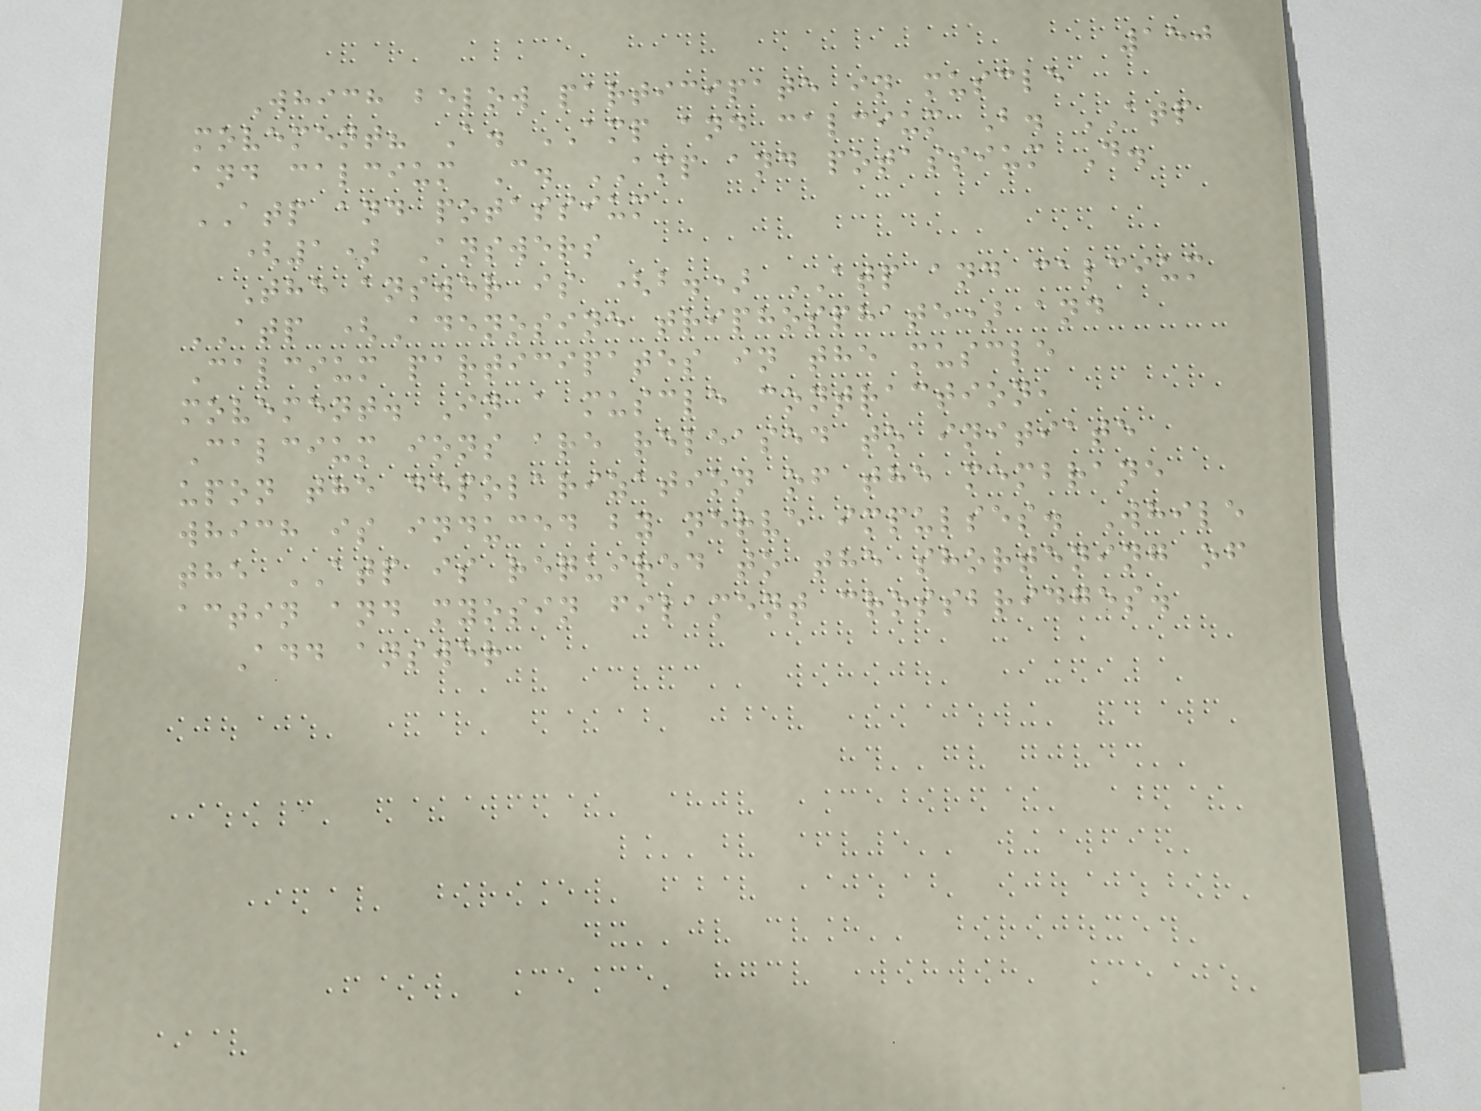150
Which below participate in muscle
movement? A. AMP and calcium B. ATP
and calcium C. AMP and potassium D.
ATP and potassium
(1) Answers
The answer is (b.) ATP and calcium
ATP (Adenosine triphosphate) and
Calcium participates in the muscle
movement. In a muscle contraction,
Calcium ions are released to initiate
upon the depolarization of the membrane
which is induced by nerve impulses. While
the ATP is required to the shortening of
actin and myosin filament crossbridges.
Add answer
